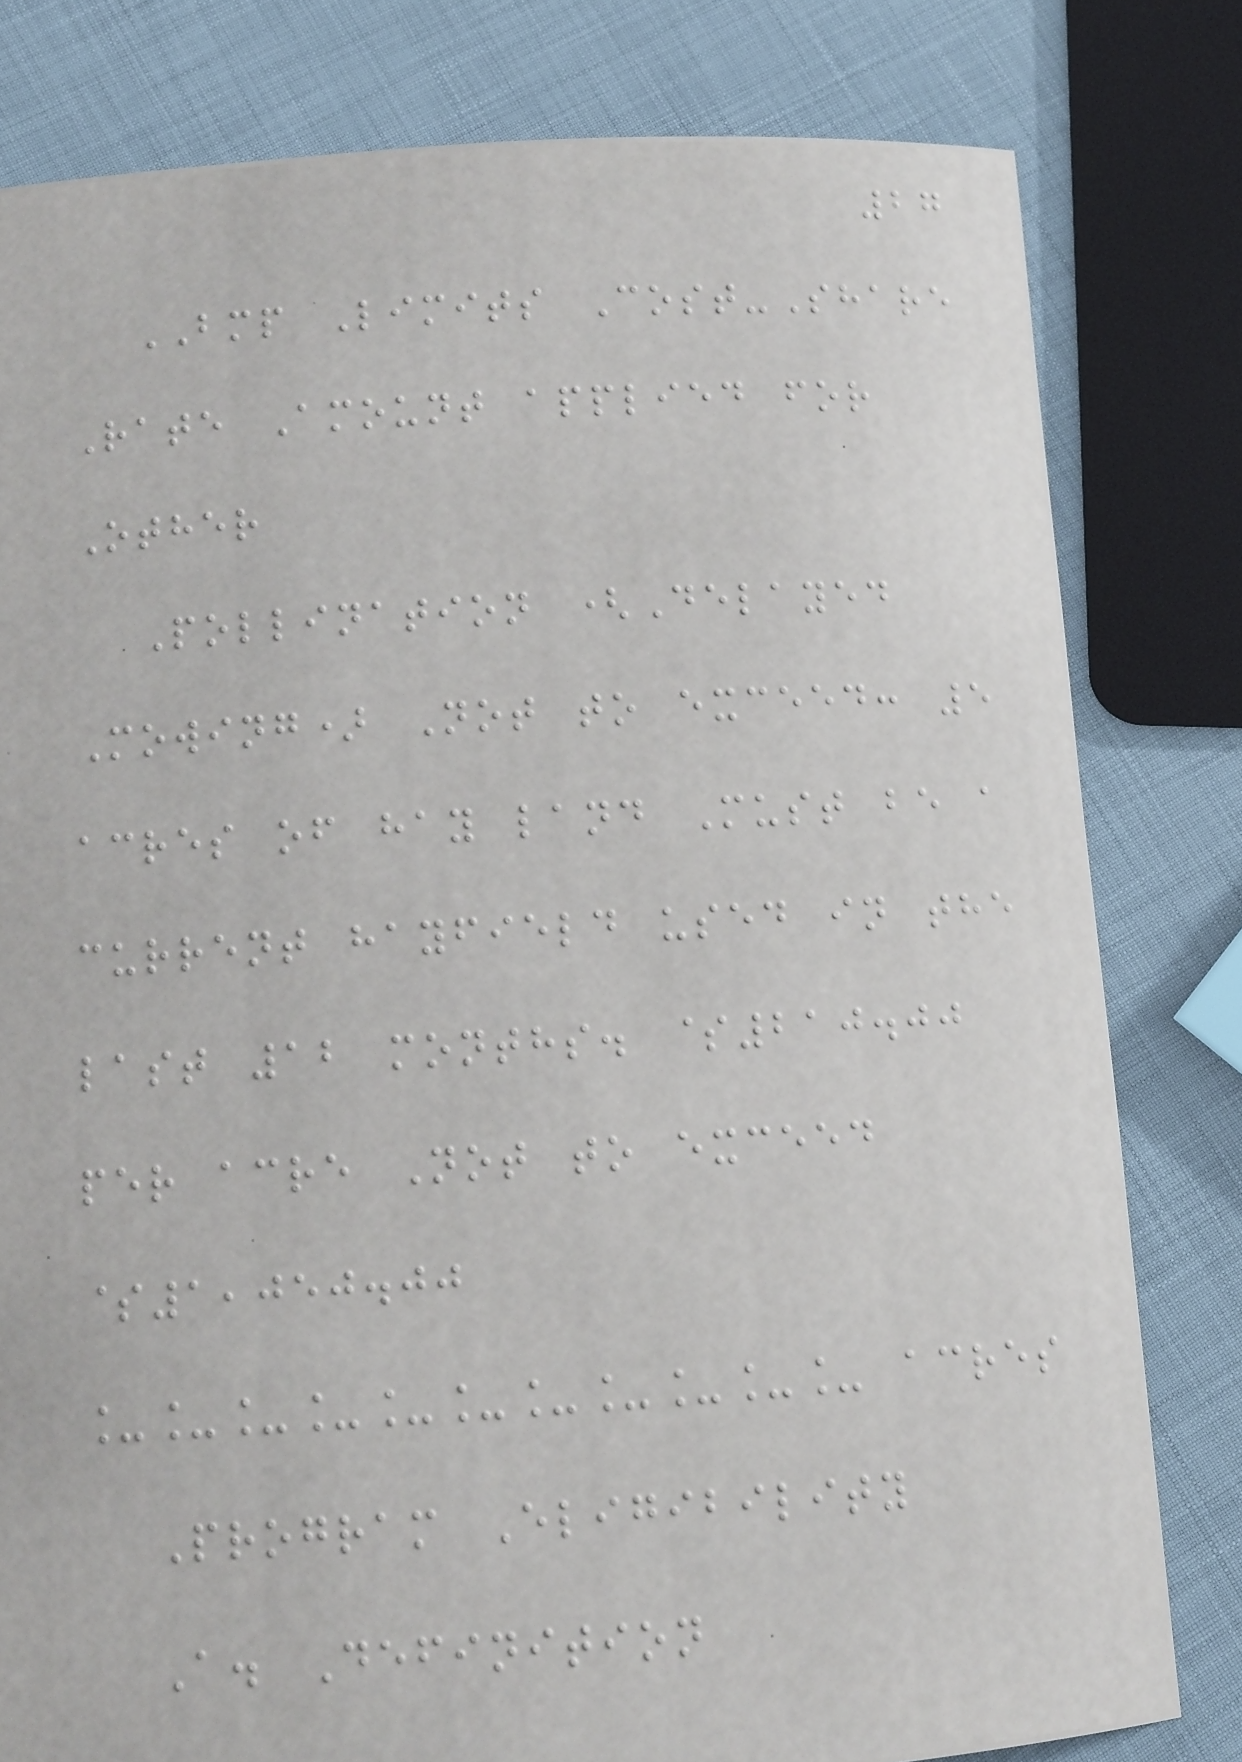27
BMP Limits Cost-Share
Rate Amount applied for
Other
Pollination (Delayed
Mowing) Not to exceed: 5
acres of hay land Must be a
current hayfield used in the
last 12 months. $210.00
per acre Not to exceed
$1,050.00
___________ acres
Program Eligibility
A. Definition
